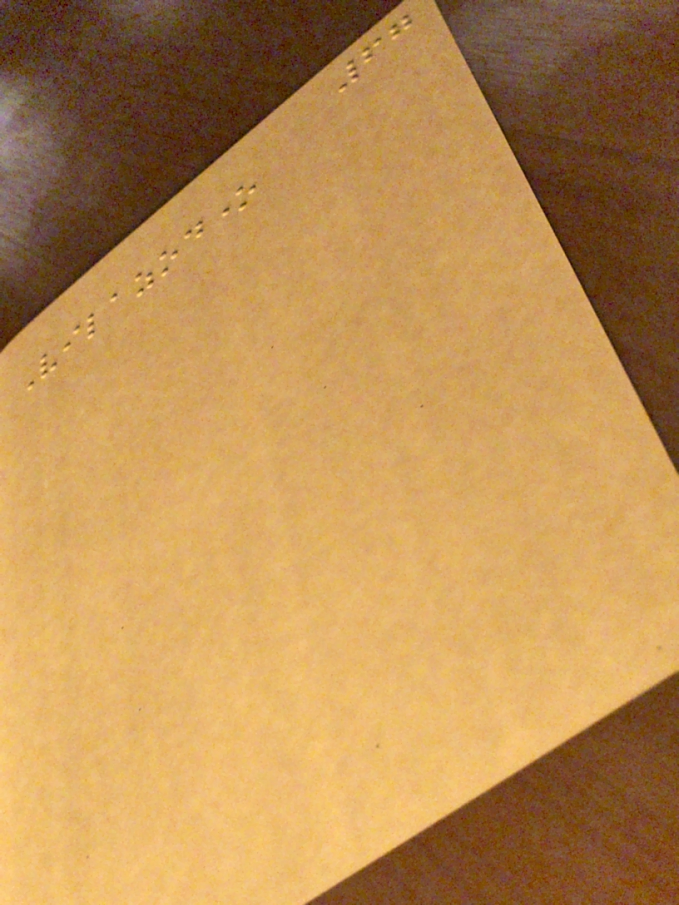67
Vilazodone
